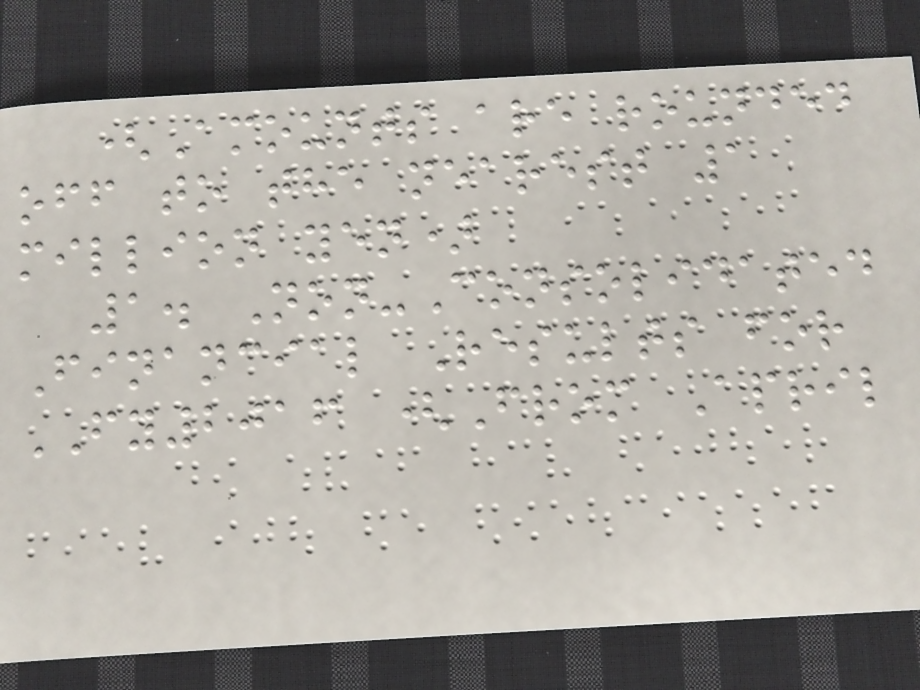(Amounts are rounded
off to the nearest 1
million yen)
1. Non-Consolidated
Financial Results for
FY2016 (From April
